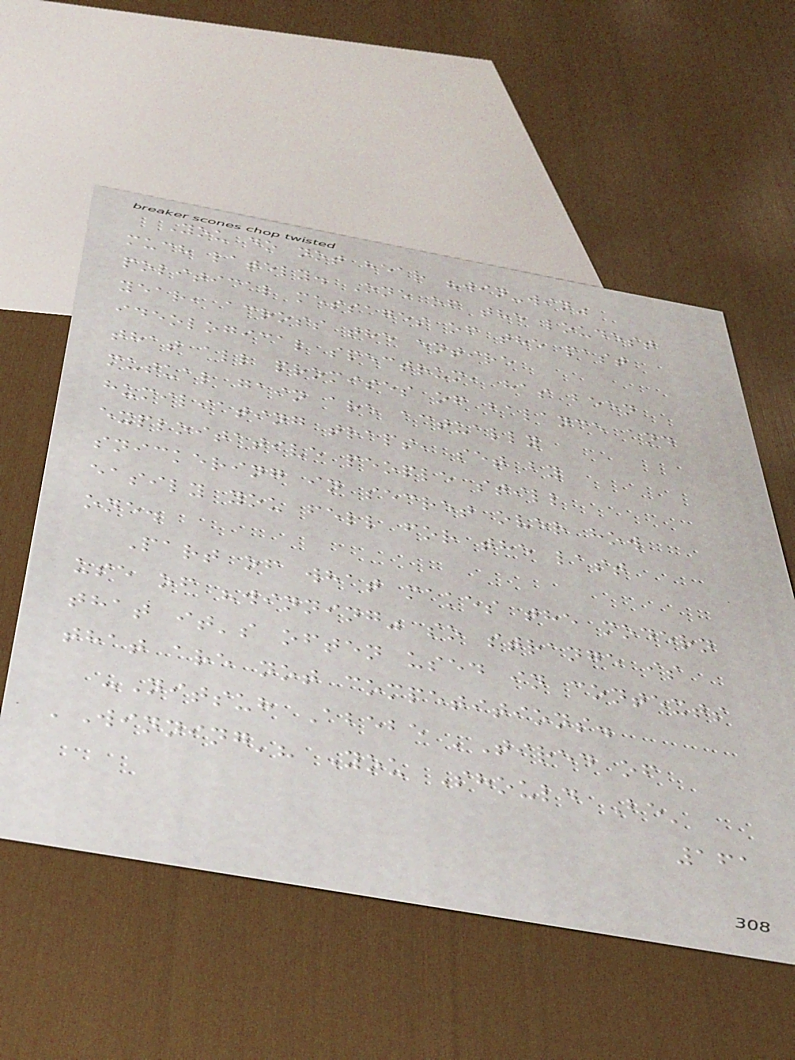You do not hear "win-win"
much lately. One of the loudest
political messages of the past
year, across the entire
ideological spectrum, has been
that all promises of balance and
mutual gain are actually
humiliating traps, set by
exploitative people still
snickering in secret over how
easily you fell for the last
one.
Part of what makes the modern
use of "winning" so strange is
that it's often used in contexts
that are not competitions.
-Nitsuh Abebe 'Tired of
'Winning'? You Should Be'
161
